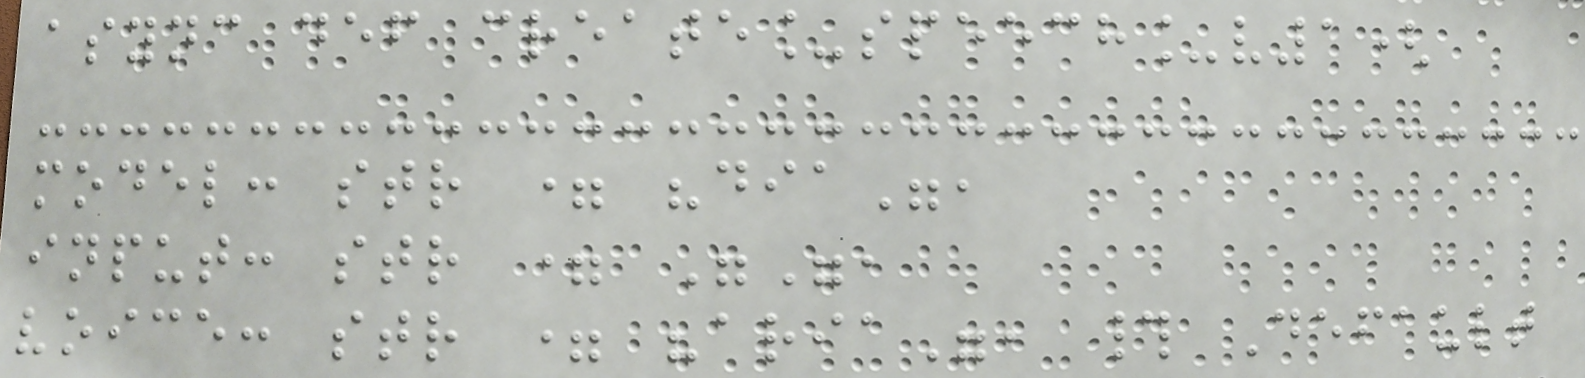async def create_speech_v1(
model: str = "dia",
input: str = "",
voice: str = "aria", # Default
